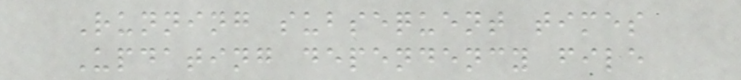Running subsequent times
Updating dependency file
